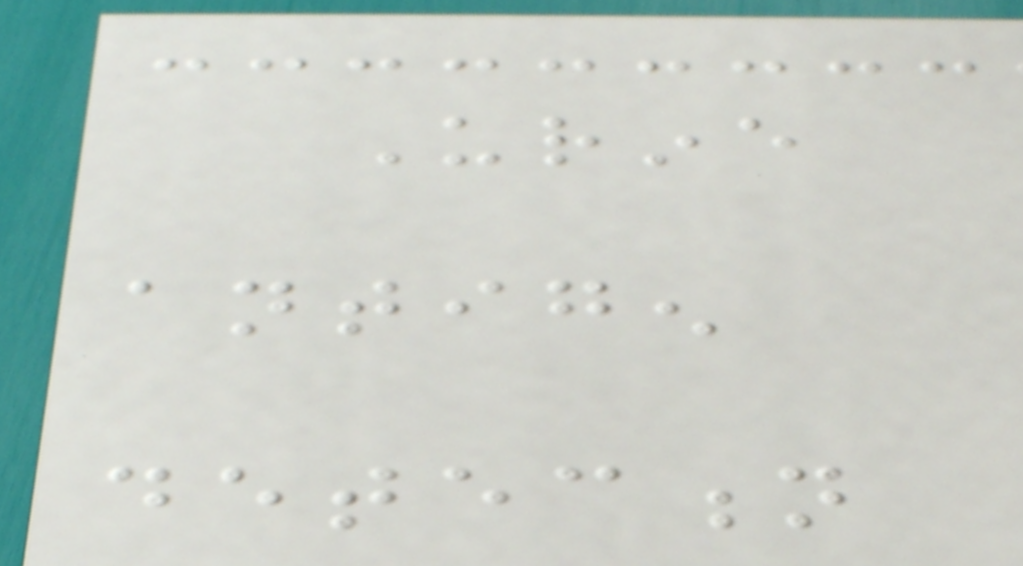Urine
antigen
detection
